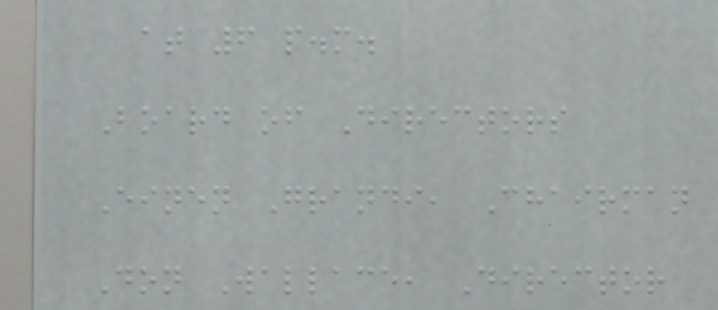at 6 p.m.
Board of Directors
Einen Grandi, Chairman
Don Wallace, Director
